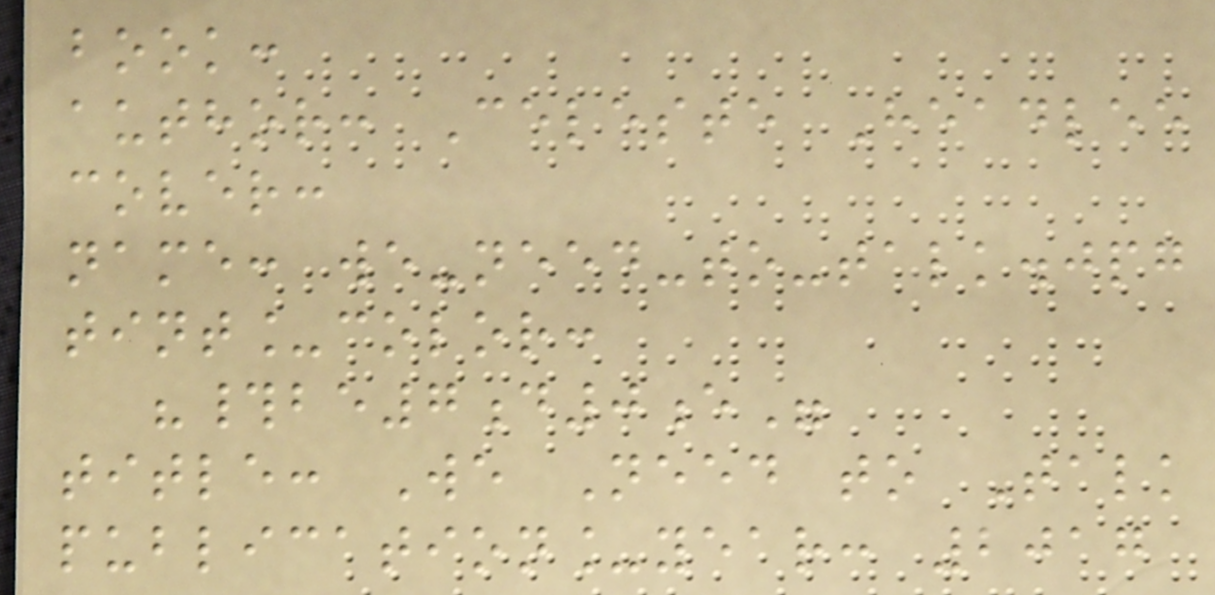book:
author: Celeste Headlee
cover:
name: we-need-to-talk.jpg
tint_color:
"#be7d0e"
title: We Need to Talk
publication_year: 2017
